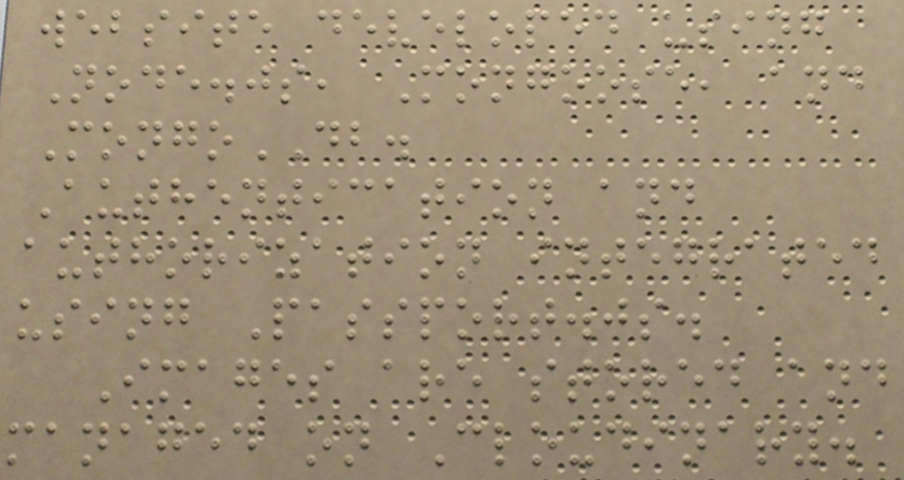website developed using
Node.js, Mongoose, and
MongoDB.
Authentication and
authorization integrated
using Passport.js.
Images are stored and
managed on Cloudinary.
